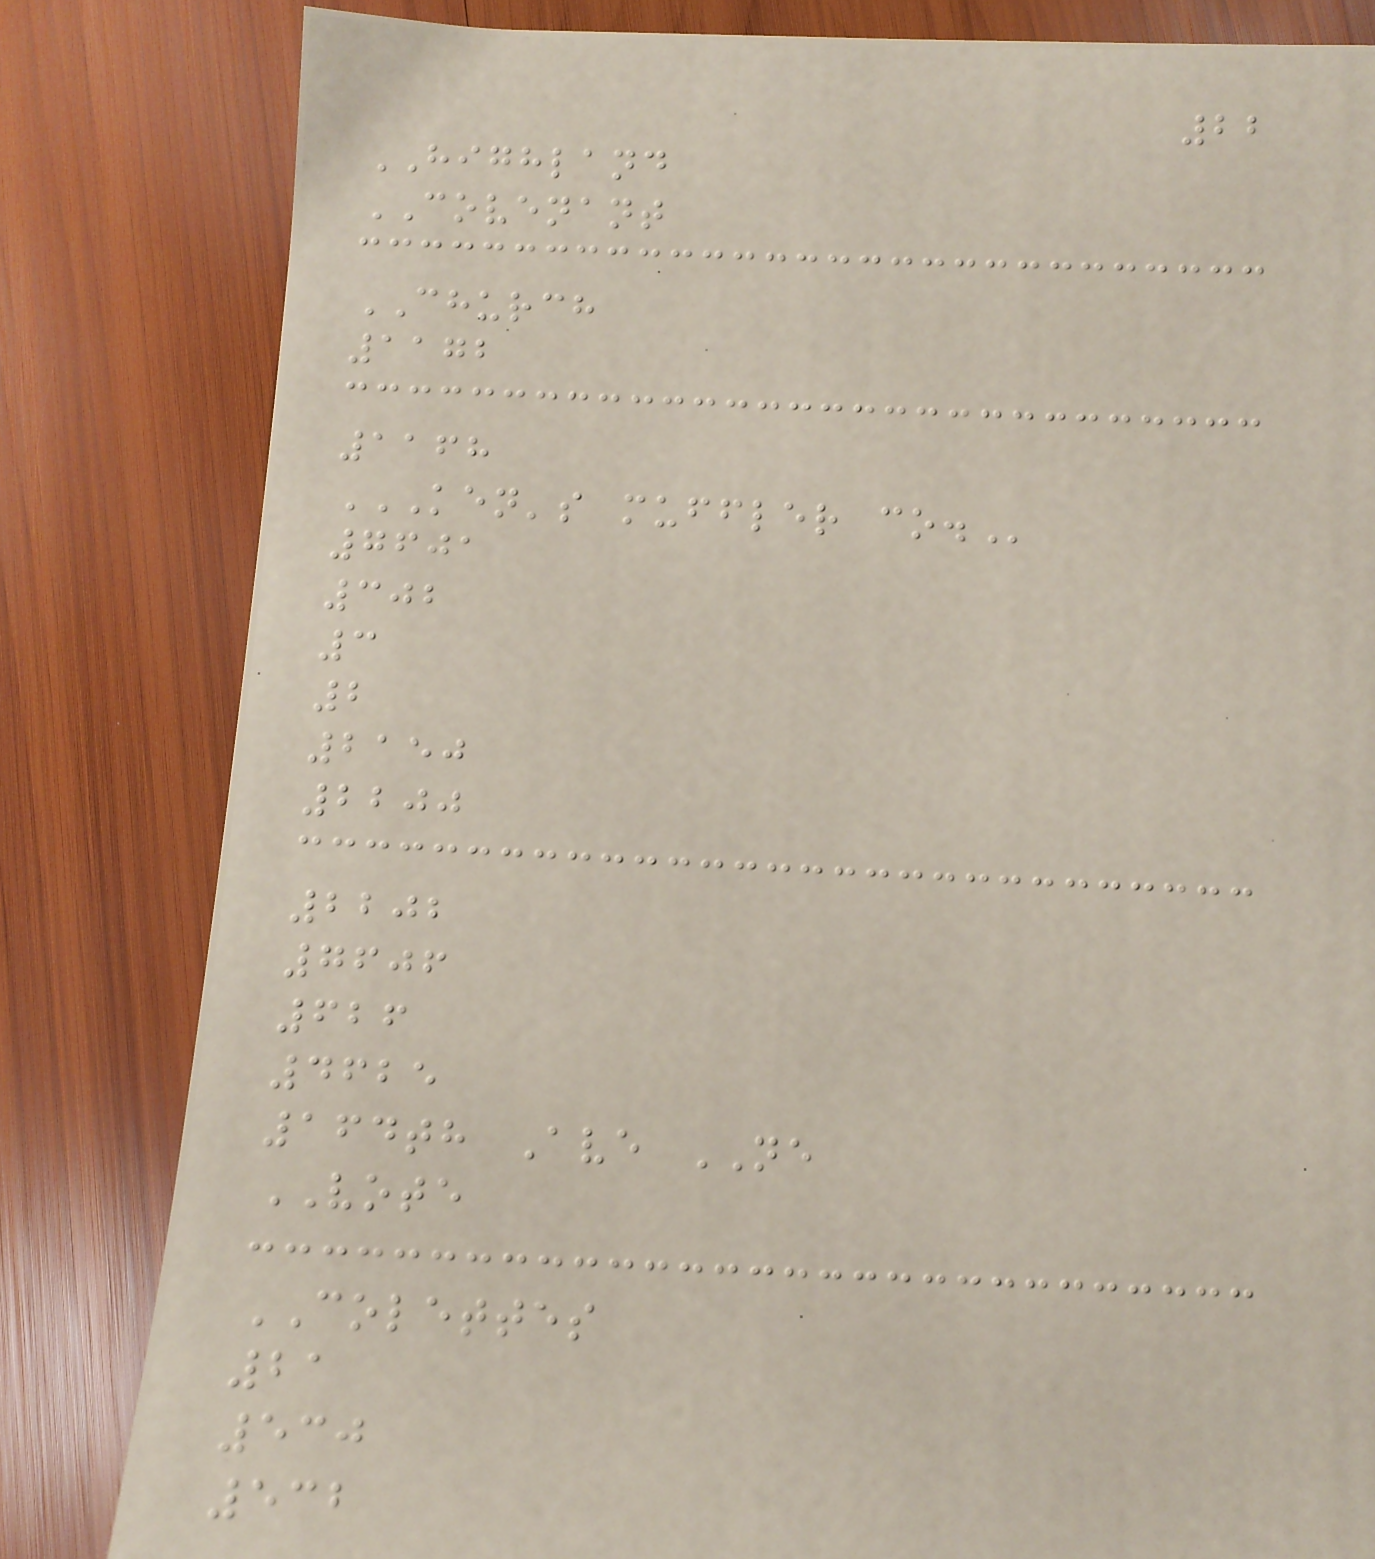22
HIGHLAND
COVENANT
CHURCH
1172
1168
KEN'S MUFFLER CO.
7601
302
3
2
2150
2200
2202
7606
626
4625
164th Ave NE
VOTE
COLETTES
21
530
532
